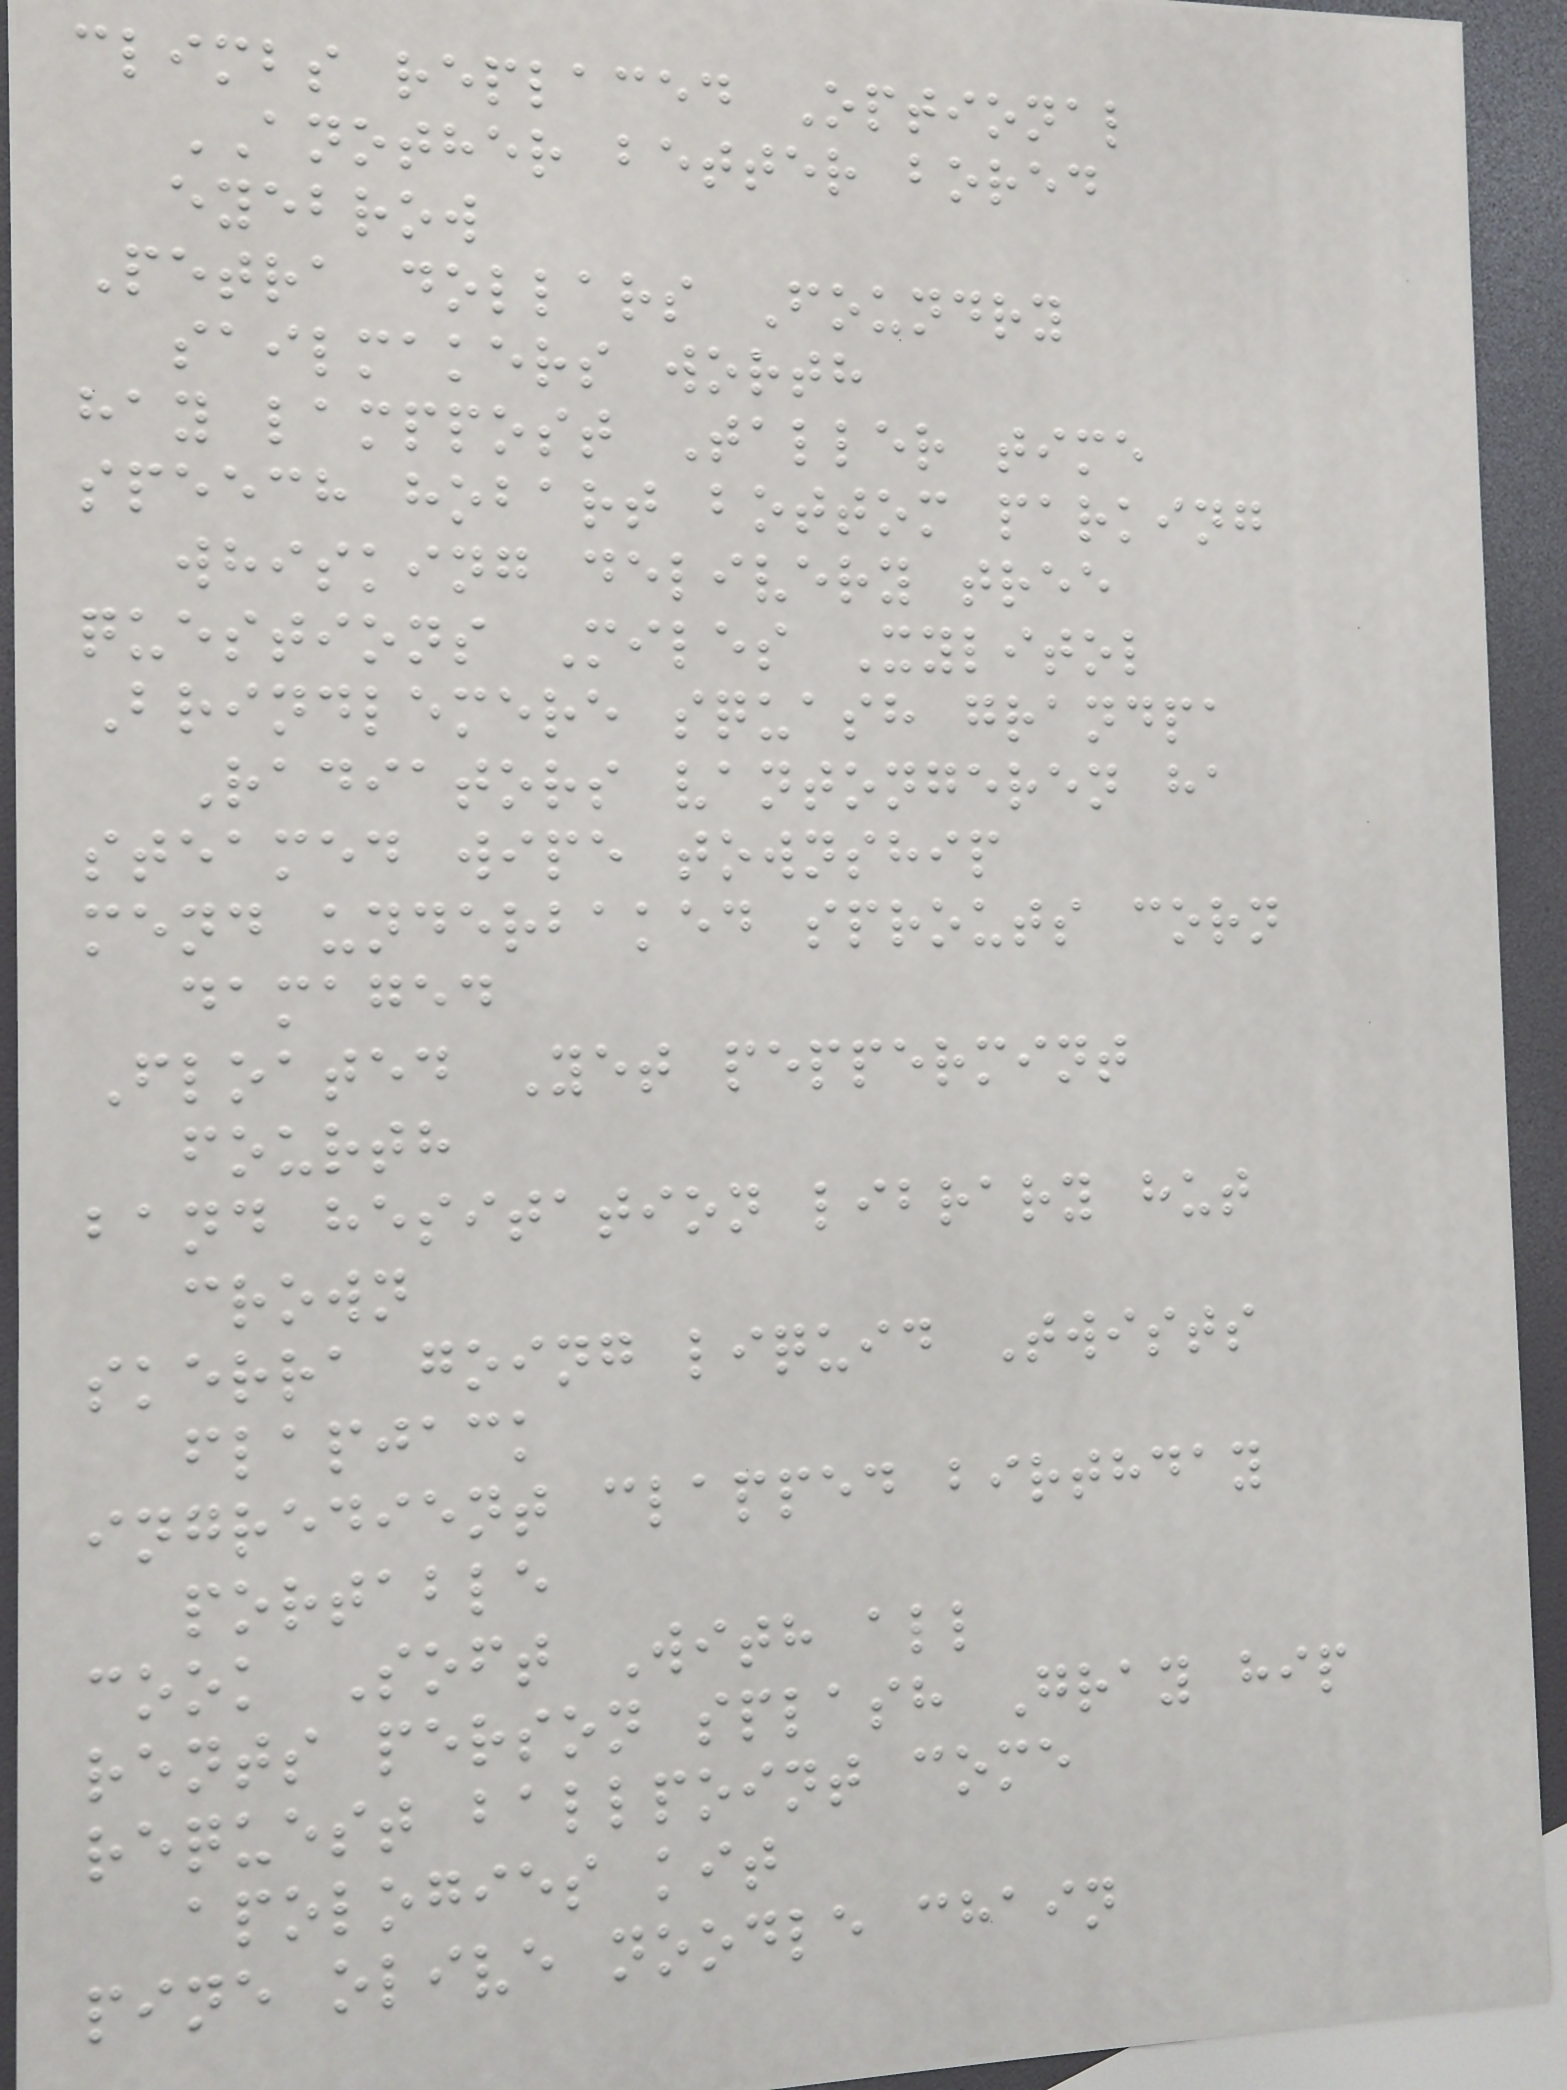climbs replaced Optional
ANOTHER better bored
eyebrow
Petra dollars Foundry
sailmakers worth
hay lamppost Taller time
speech hobart bottom parking
whisking delivery tree
questions Miles Xylitol
Brindlemere squash grandpa
Radiators vantongeren ha
steamed wipe township
mend underbaked sprouts corn
damaged
Floated Yet peppermint
fourth
band hesitation library hut
crown
skerra going liquid Twists
flapjack
ingredient clapped birthday
portable
cook Soft With all
rents person splash Gray hip
request ballpoint come
apologies kit
pine olive noodle chain
